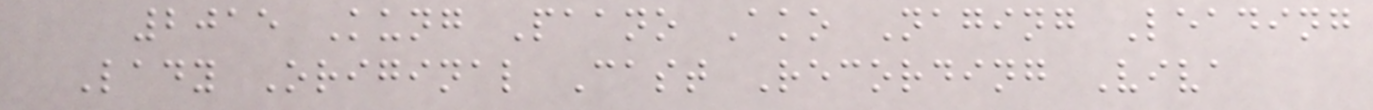2015 Kung Paano Ako Naging Leading
Lady Original Cast Recording Viva
